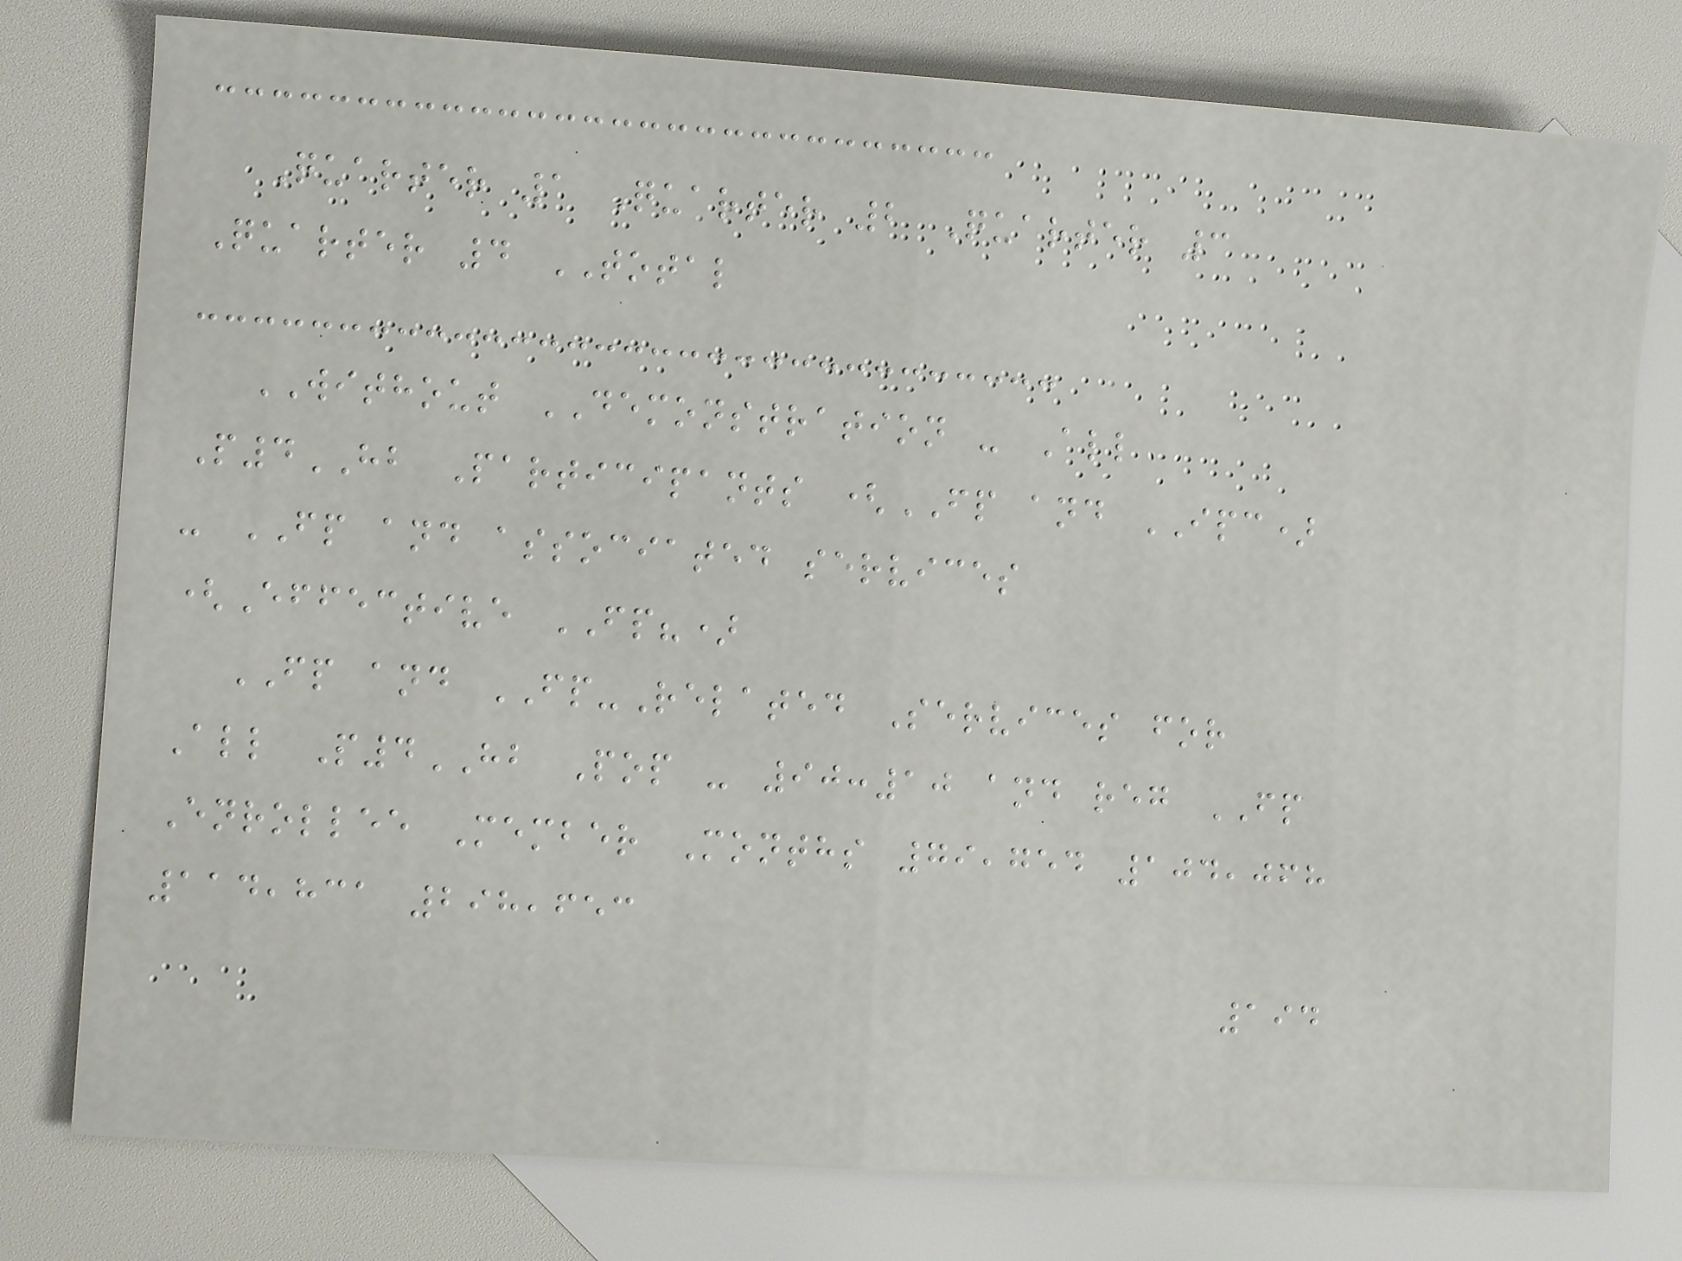Quarter 1 Quarter 2 Quarter 3
Quarter 4 TOTAL
WITHOUT DEMONSTRATION - All
P4HB Participants (FP and IPC)
- FP and associated services
(Effective FP?)
FP and FP-Related Services for
All P4HB Pop - 90:10 and reg FP
Enrollee Member Months 79,754 104,068
114,831 298,653
194
